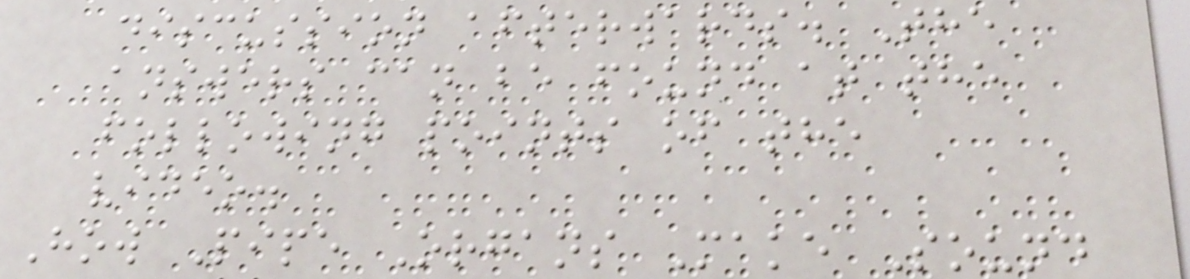discussion afterwards. The
answers can be found at the
following points of the
video.
How Pipe Organs Make Sound
